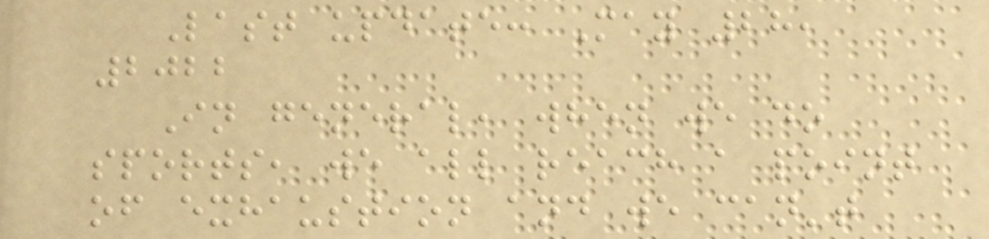Last update: May 28,
2022
In general, when we do
sports, we all reach a point
of exhaustion and we can't
